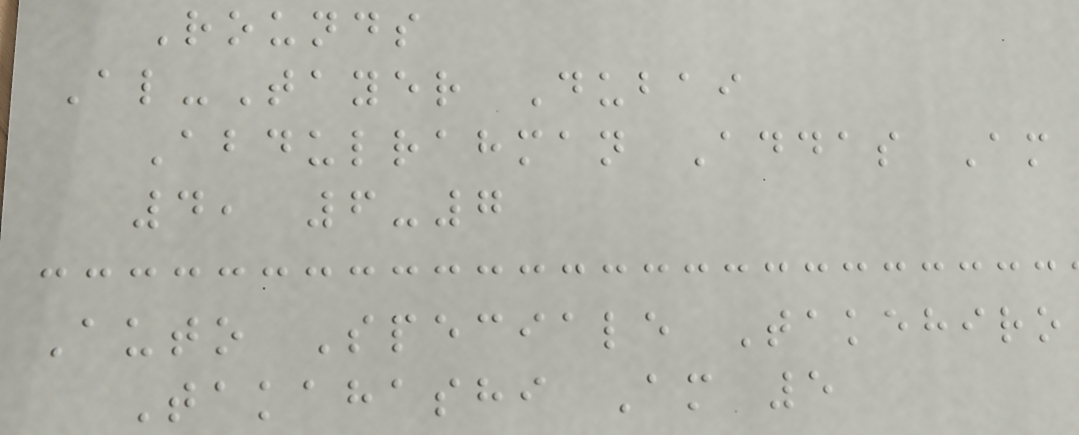Rounds
Al-Tayer Dubai
Abdulrahman Addas Am
4, 6-7
Auto Speciale Takehiro
Takahashi Am 5
